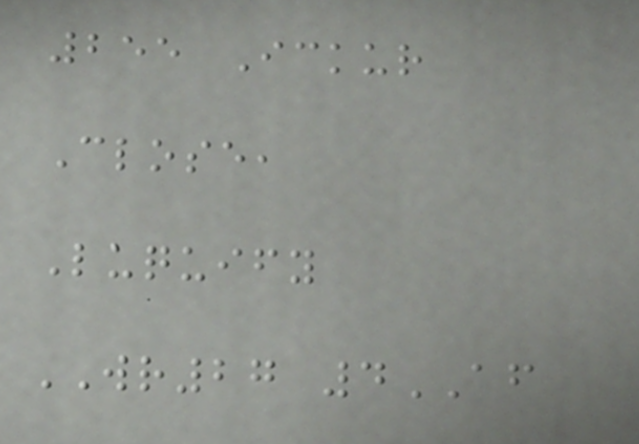255 Ickur
Close,
Luquify
WR27 4AF
